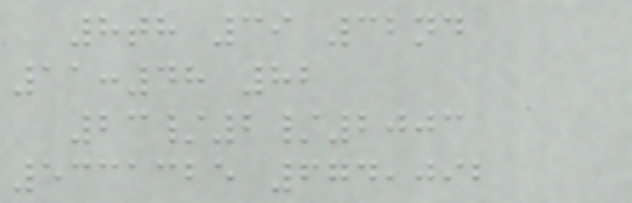8th 39 32nd
11:48 82
23/2/2003
5331325 674,092
